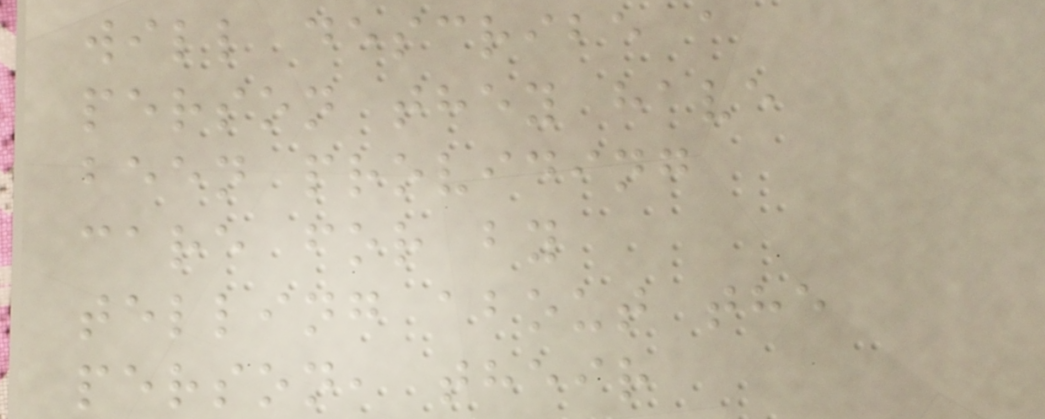will describe a
person they have
been providing
care for by
telling about the
person, their
